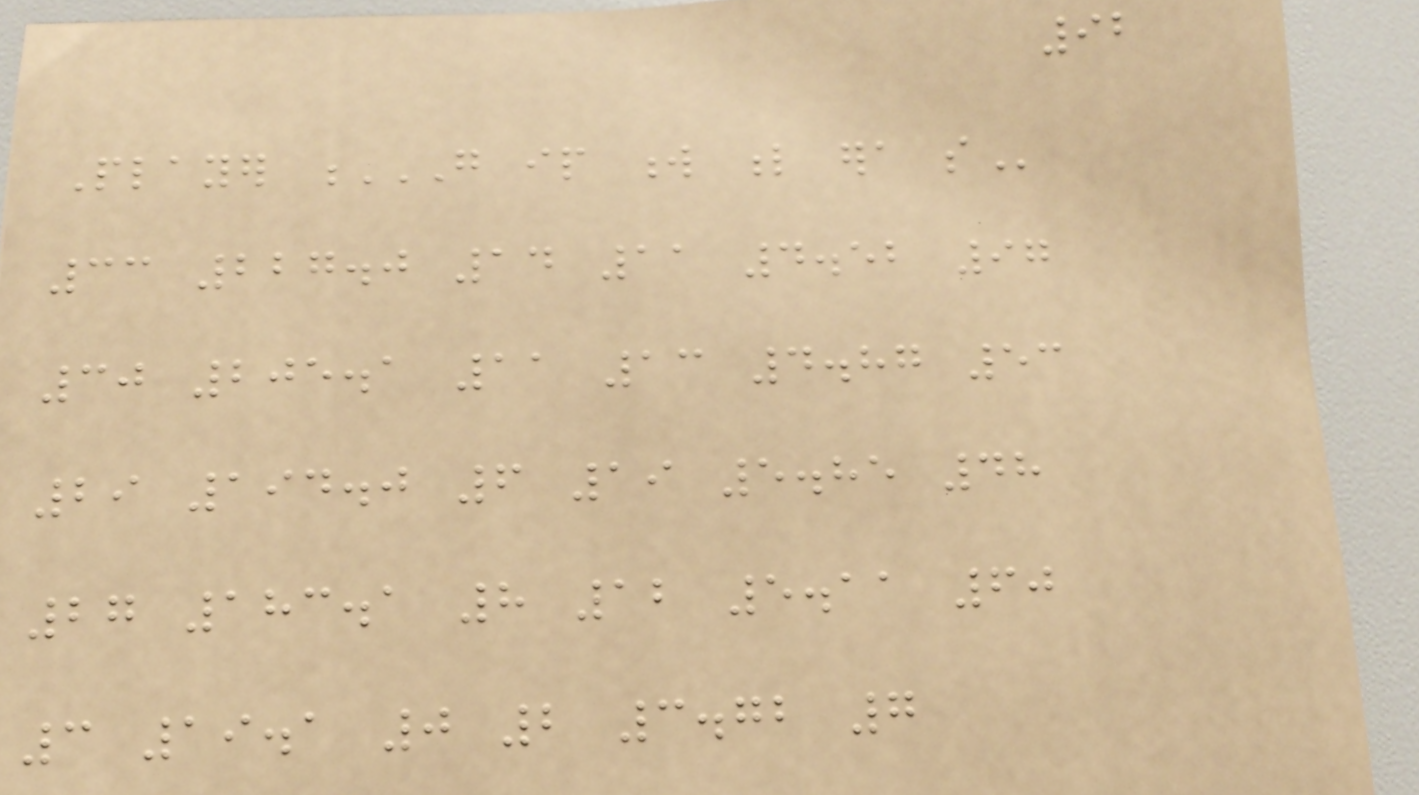92
Player G IP W L ERA SO
33 227.0 14 11 4.52 97
30 205.1 11 13 4.87 53
29 194.0 6 19 5.85 48
27 183.1 8 12 5.11 60
3 19.1 0 2 3.72 7
